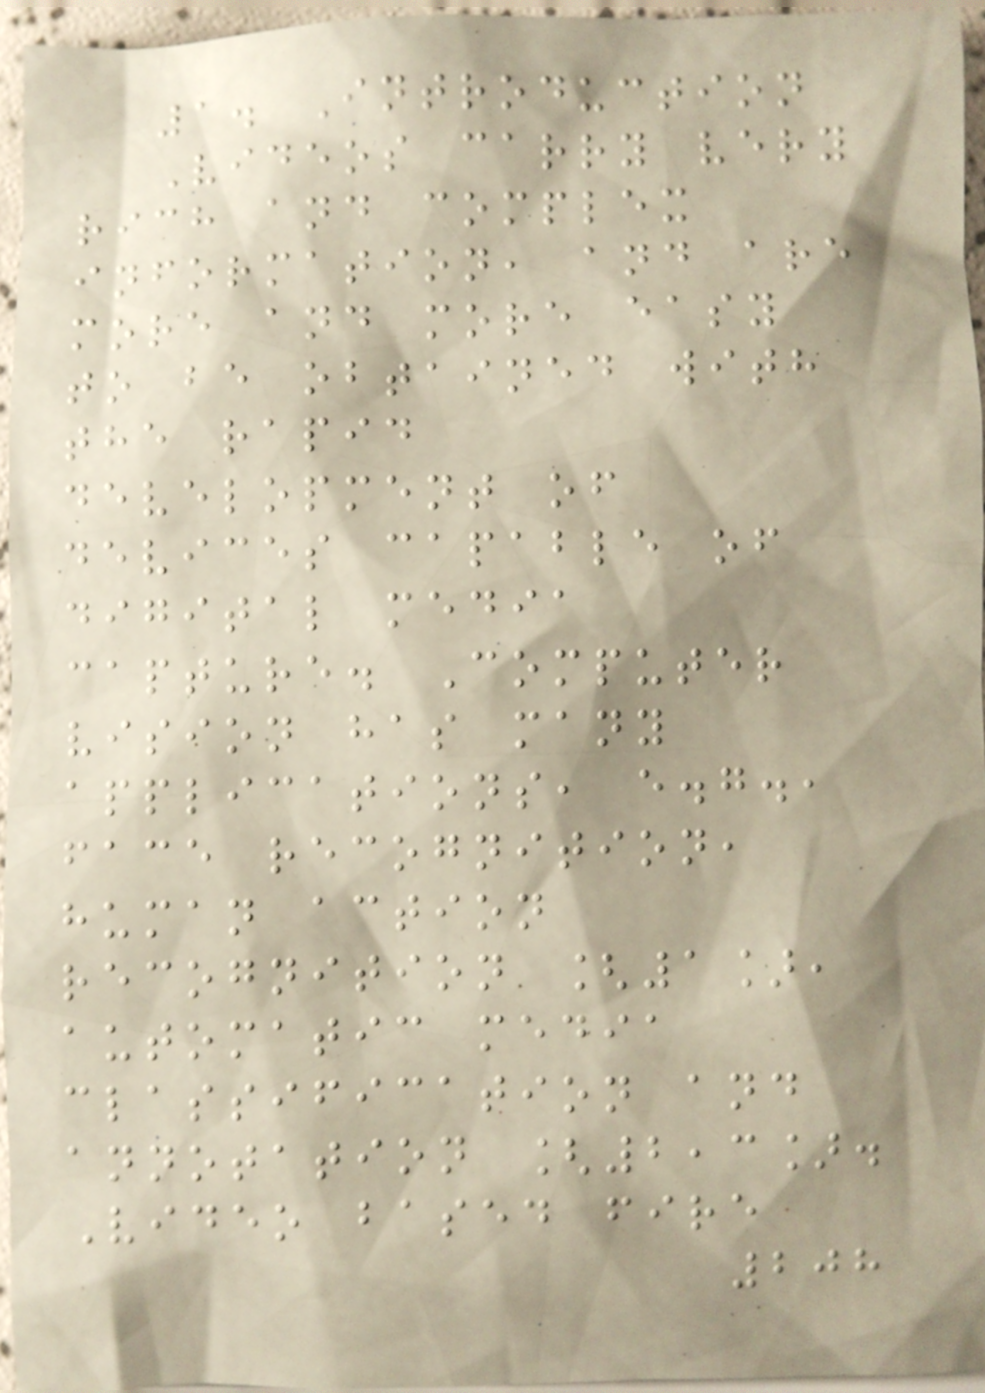1. Introduction
Videos carry very
rich and complex
information, and are
more and more easy
to be obtained with
the rapid
development of
devices capable of
digital media
capture. Computer
vision has many
applications, e.g.,
face recognition,
human action
recognition [1],
automatic media
classification and
annotation [2,3].
Video based fire
208
